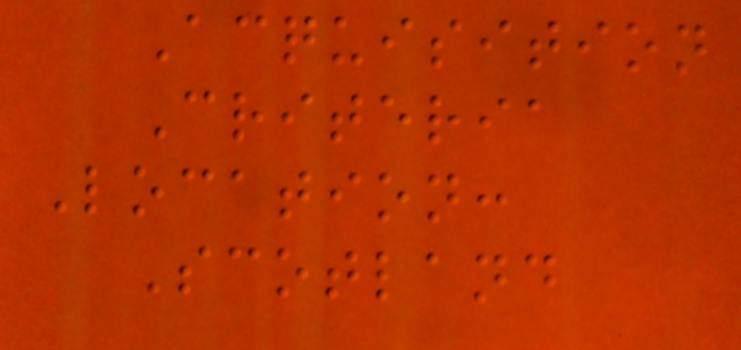Acquisition
Criteria
Location:
Scotland
